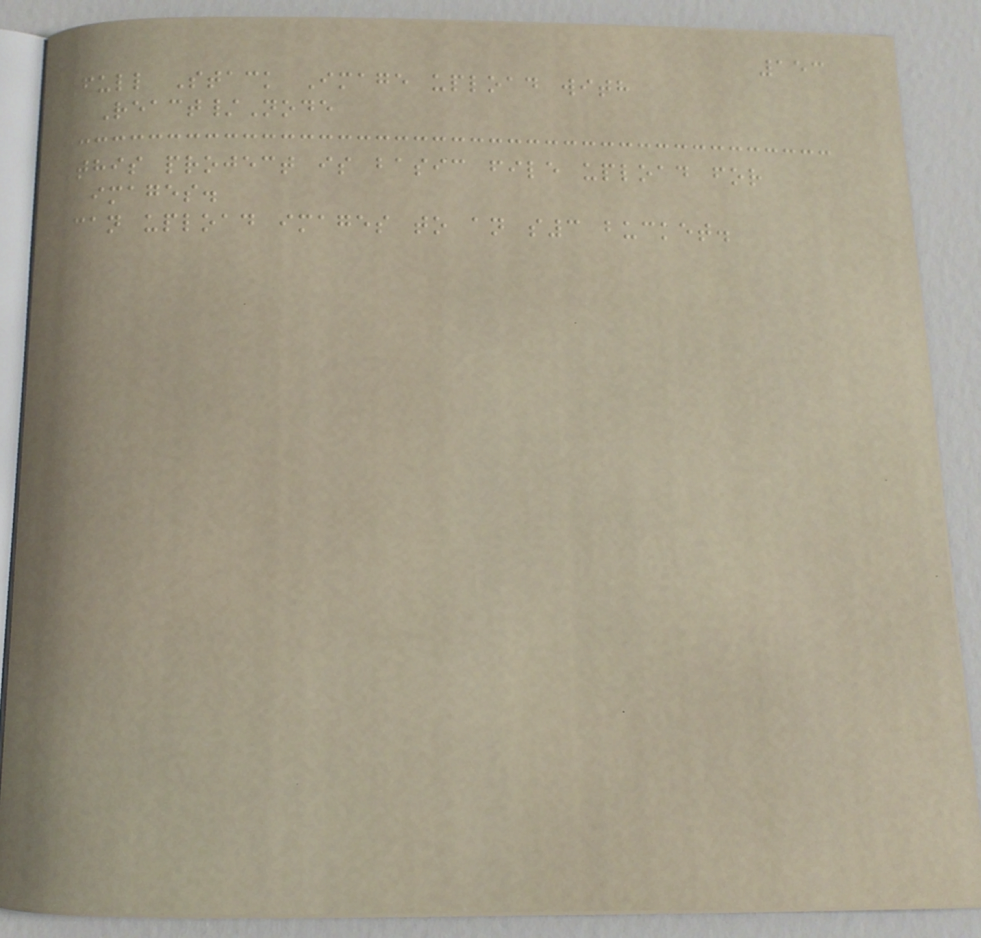153
Full Stack Image upload with
React/Node
This project is basic file upload for
images.
Can upload images to an s3 bucket.
